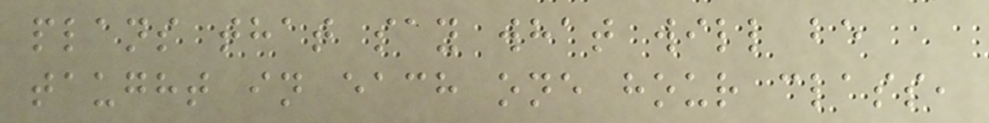plans that say what will be
taught in each one hour class,
